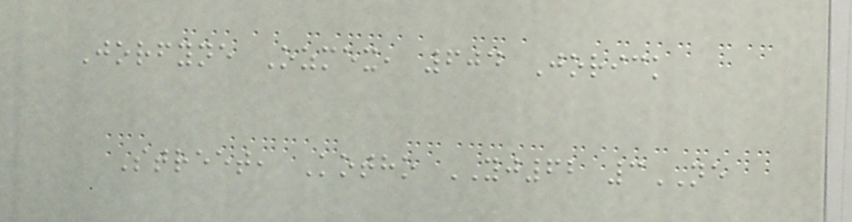Jorfyne Ozmex, 604 Jorick
Street, Kotho YJ62 3NE
